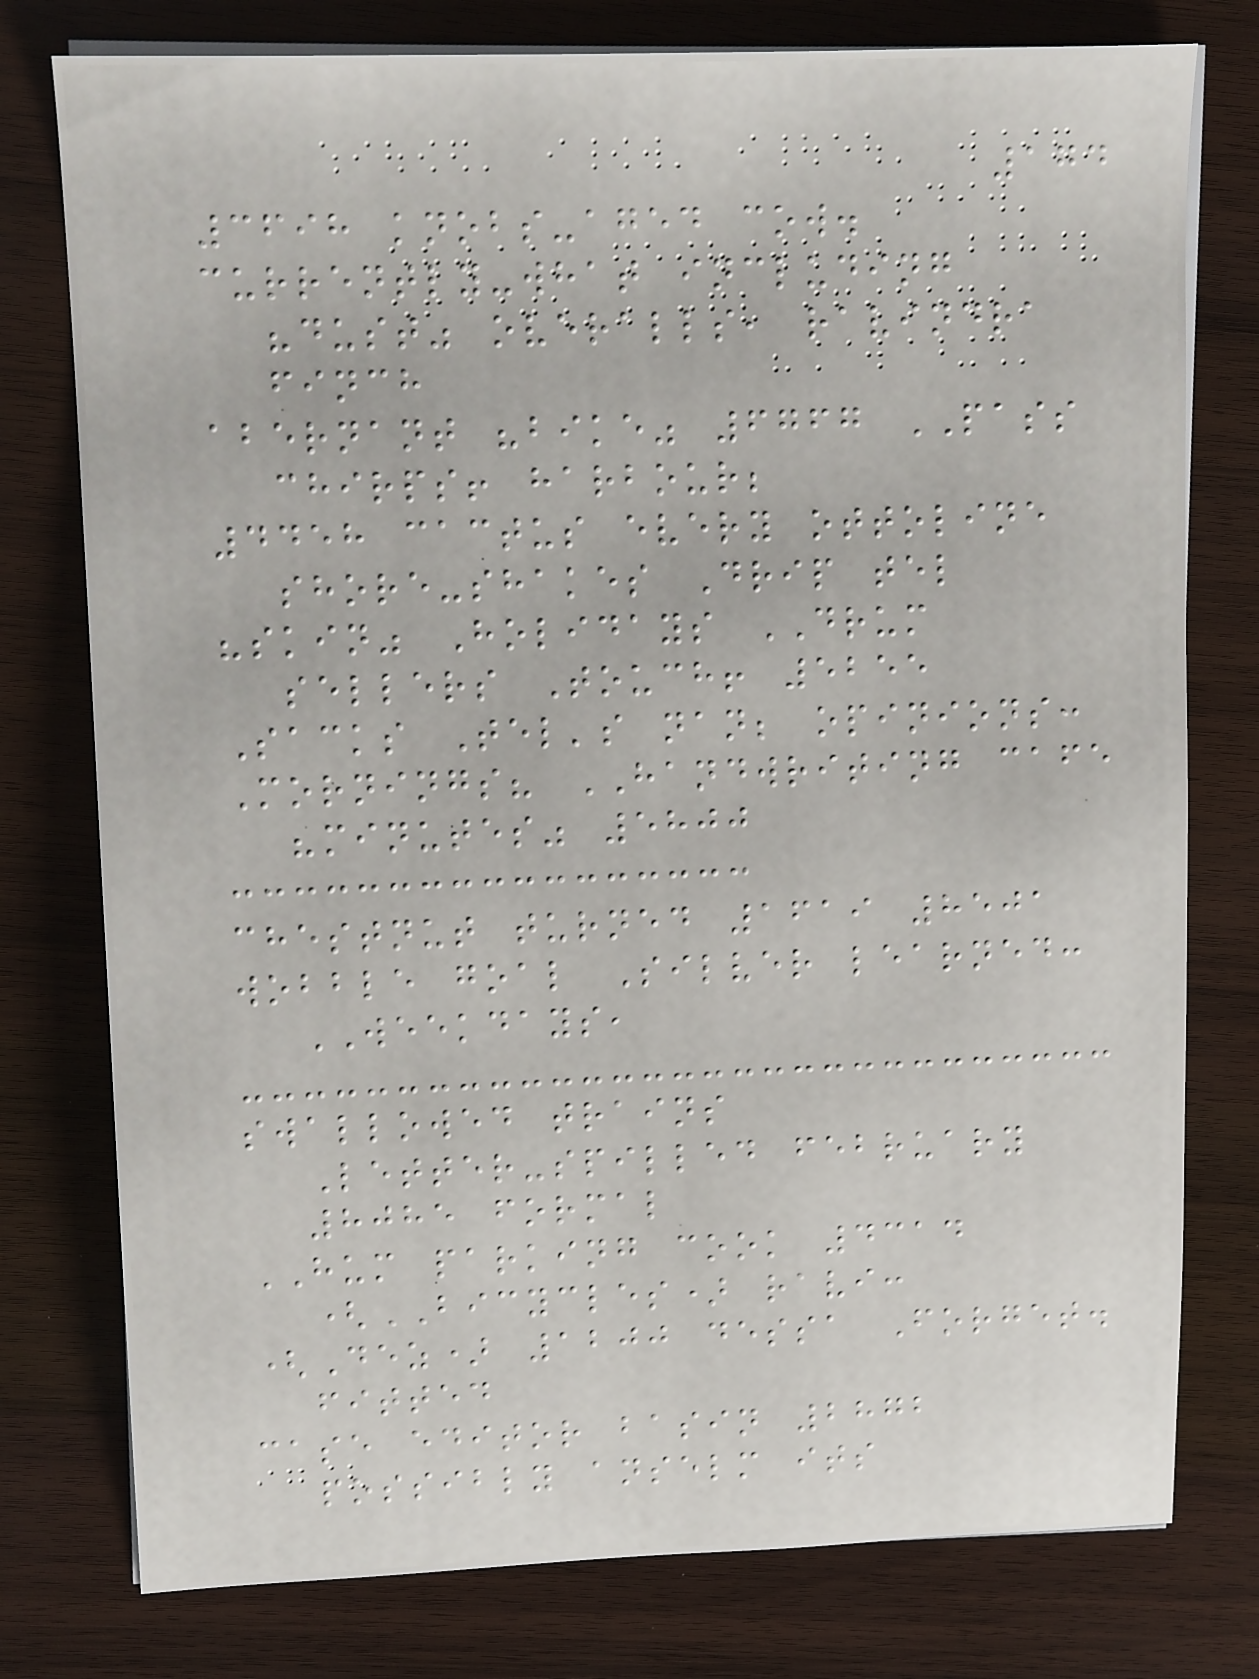174
3698 knobs-aged cow.
currently-what including
"dust" overalls, ravindra
finch
abernant "bike" 6767 PASS
chirps! harbour;
4458 cactus every ottoline
shore-shakes Drip tel
"skin" Holidays DRUM
sellers Touch! 5255
Sacks Tel's nan; opinions:
Mornings? HANDWRITING cafe
"minutes" 5800
chestnut turned 1619 8501
wobble goal Silver learned:
WEEKDAYS,
swallowed trains
Letter-spilled february
8085 formal
HUM parking cook 4314
(BICYCLES) ravi:
(Dez) 1200 dessa Forget.
fitted
case editor basin 2872
possibly anselm its
